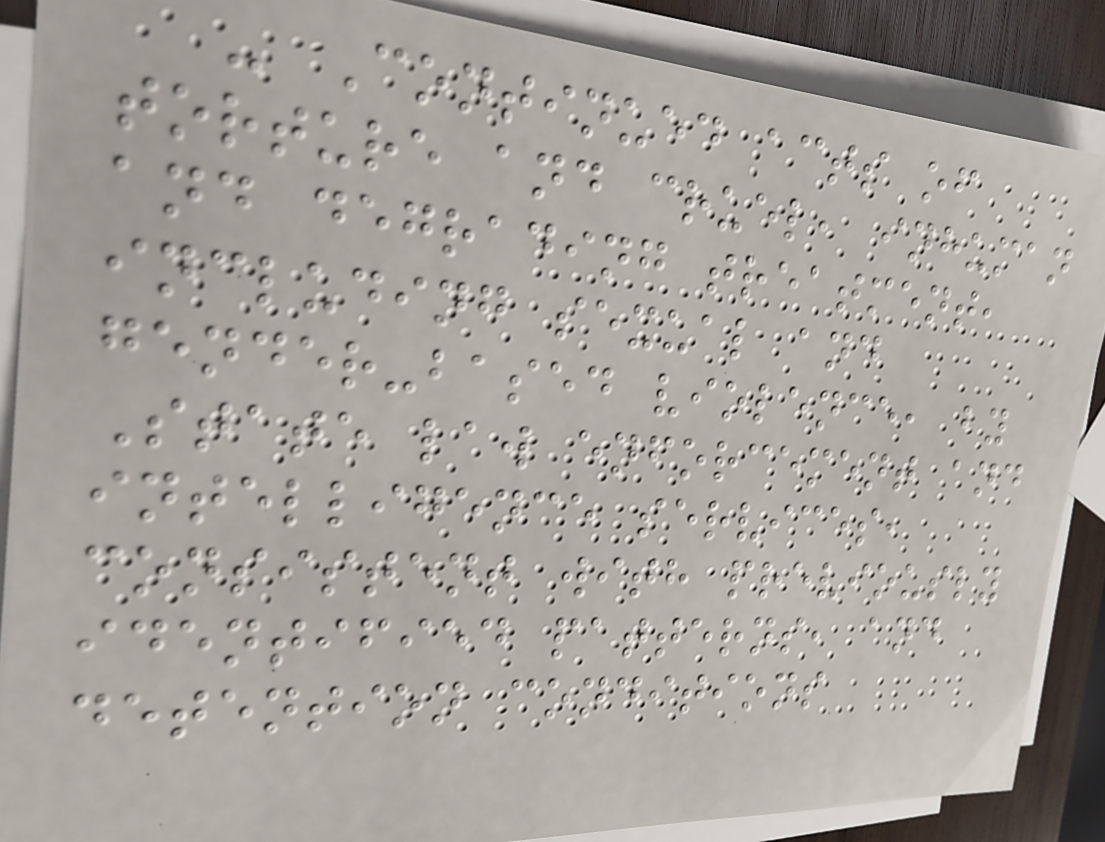- Continued acts of
torture and cruel, inhuman
and degrading treatment,
including sexual and
gender-based violence, by
State law enforcement and
intelligence services,
consistent with previously
identified patterns, and
detention conditions
